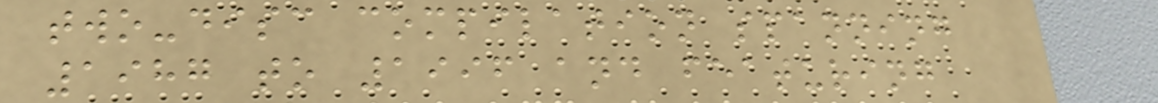two-disc compilation spanning
1987 to 1996 and featuring
